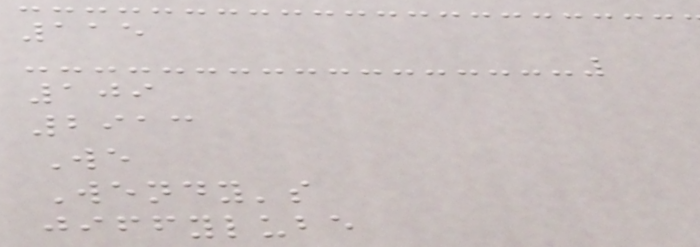115
109
2913
We
Wendy's
jiffylube
